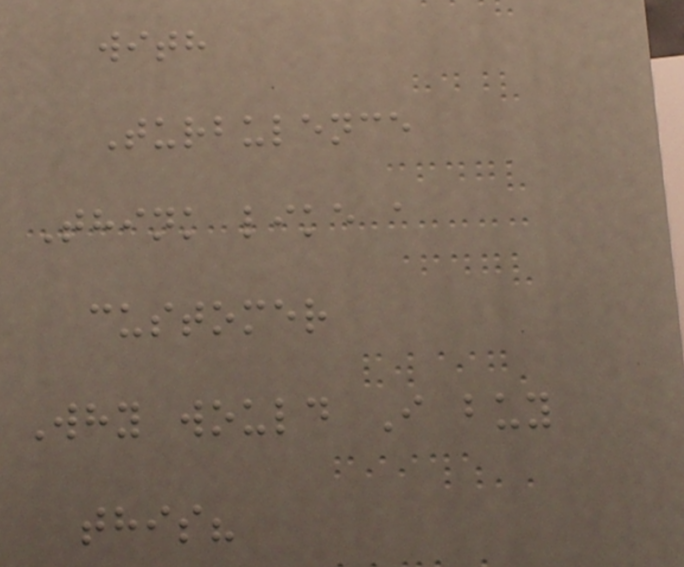with
Turbulence
Think like a
customer
Why would I buy
this?
